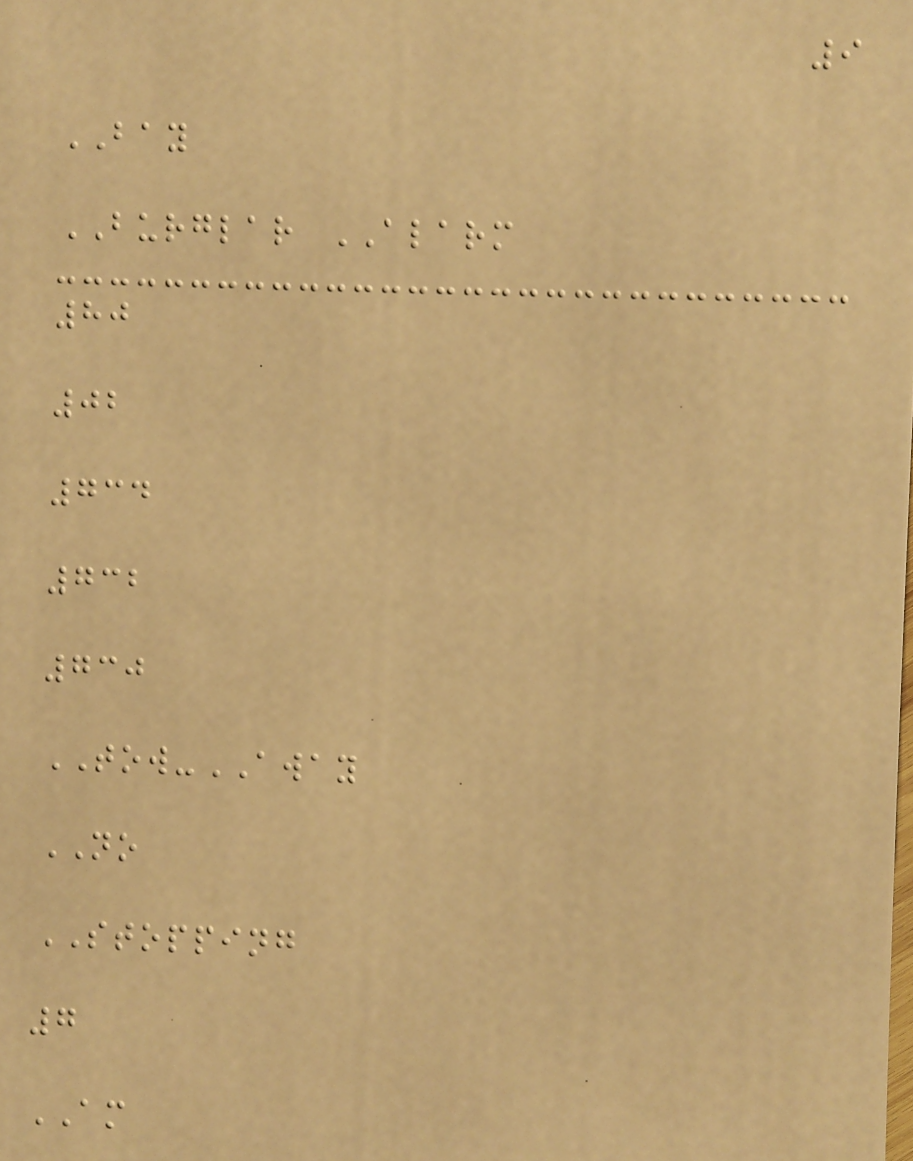9
BAY
BURGLAR ALARM
80
02
734
732
730
TOW-AWAY
NO
STOPPING
7
AM
